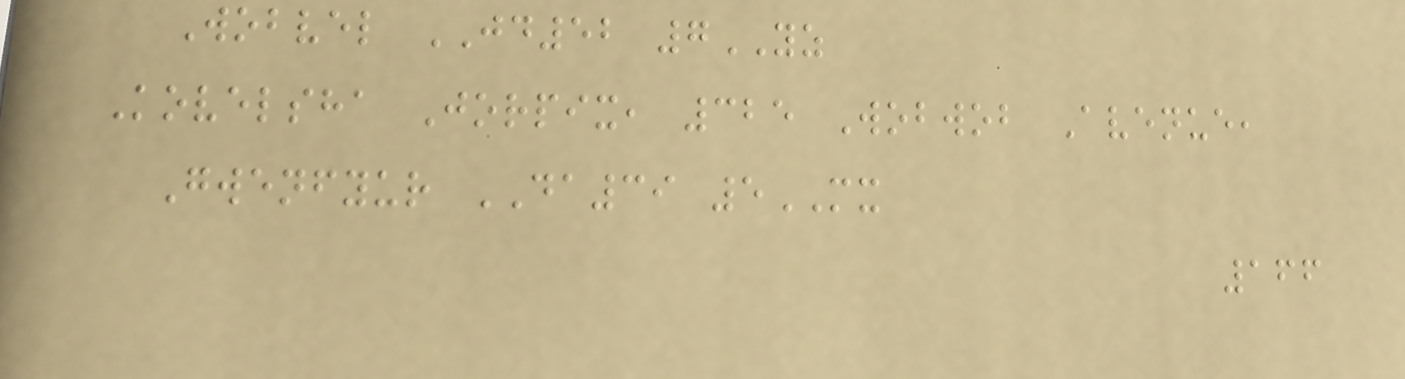Wobvel JD52 7YZ
Kovelsha Jorpix, 325 Wobwob Avenue,
Gwenfyur DA39 5MX
166
